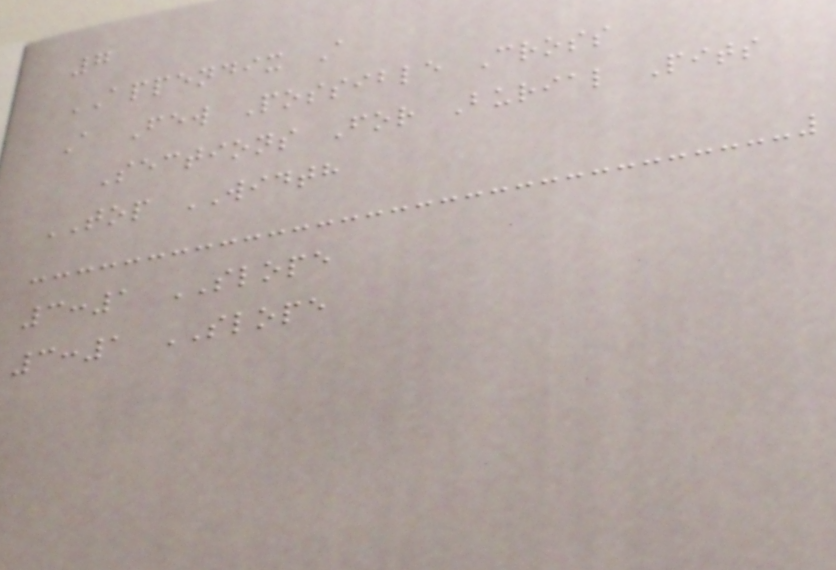7
APPENDIX A
A Few Possible Cross
Sections For Burial Pits
TOP WIDTH
3:1 SLOPE
3:1 SLOPE
